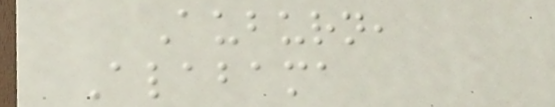Auburn,
Alabama
